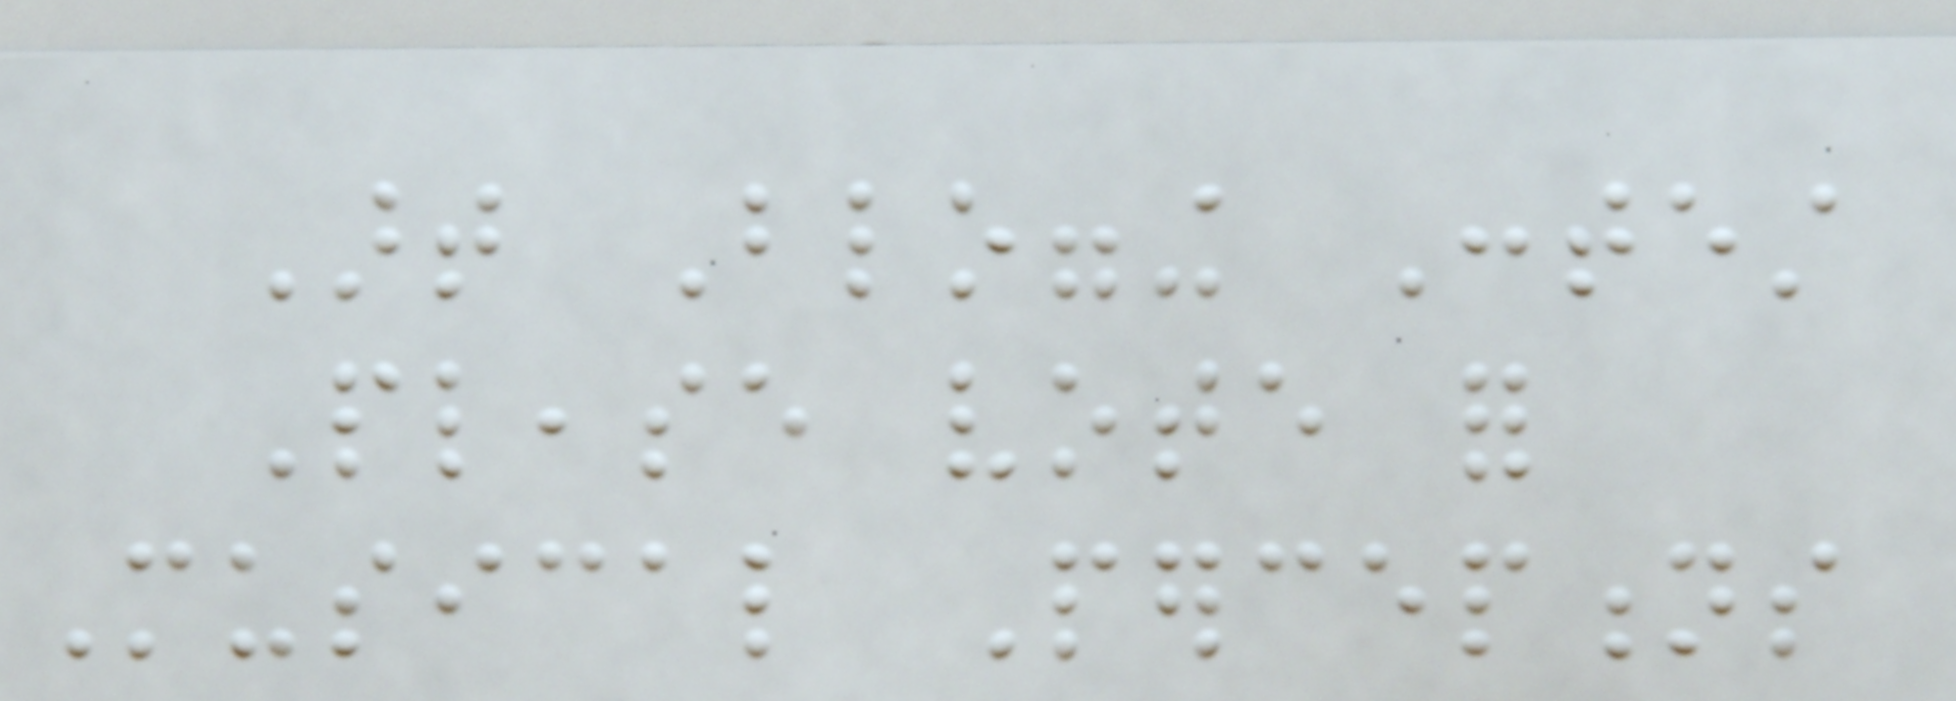Art Blogging Contest
Please vote for
Musical Perceptions
